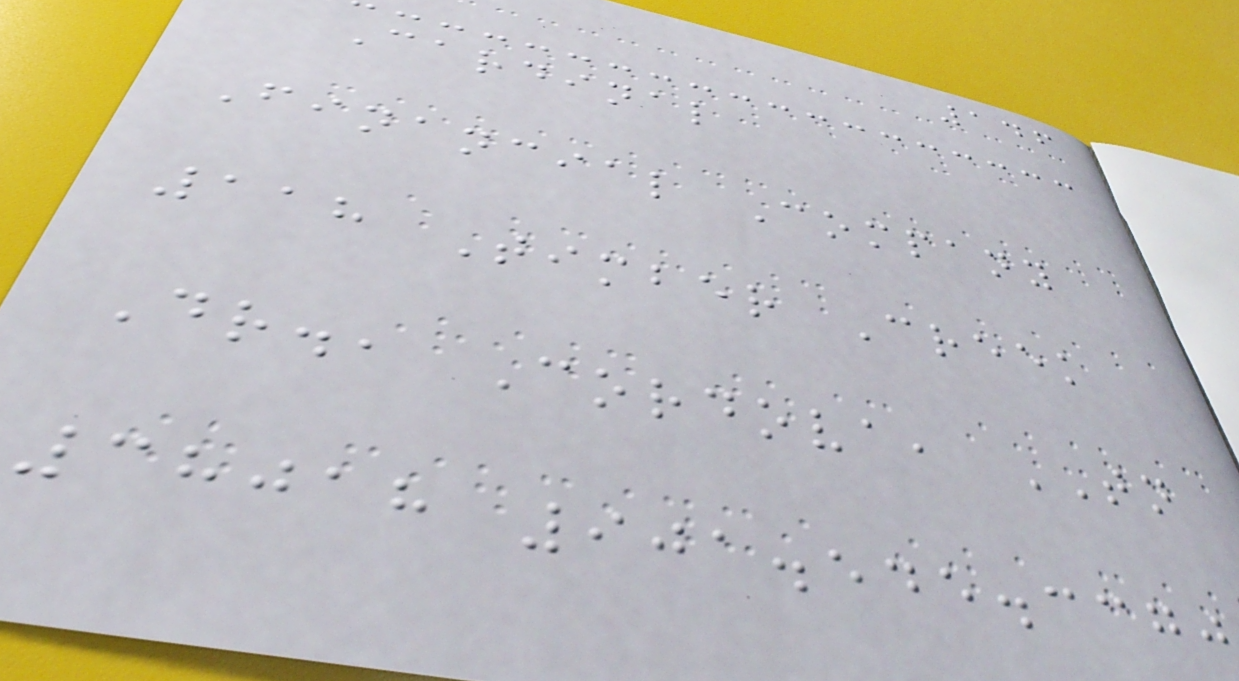146
Cardinal
Financial Company
118 Timber Creek
Dr., Cordova, TN
38018 901.545.3370
